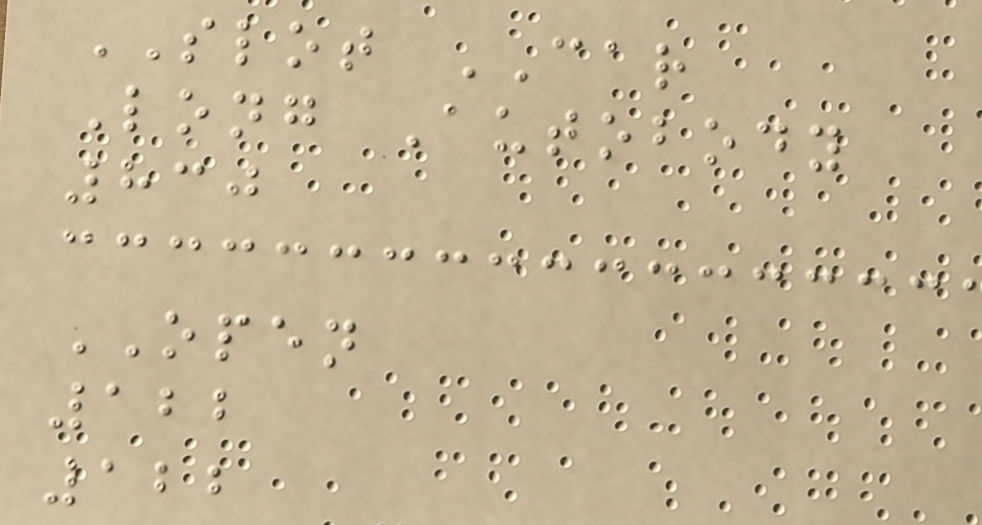SLOT CAR
Long Autobody
830
OPEN
122
122
